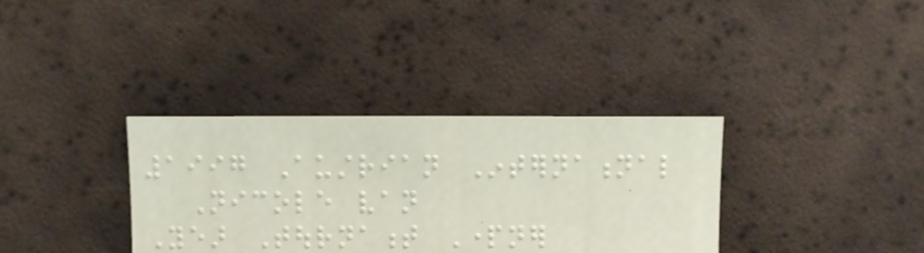1997 Austrian International
Nicole van
Year Tournament Partner
